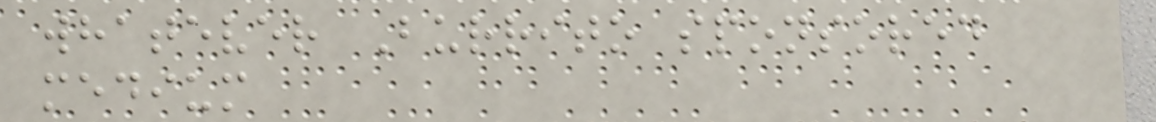whatever Burrito sponsored
medium
